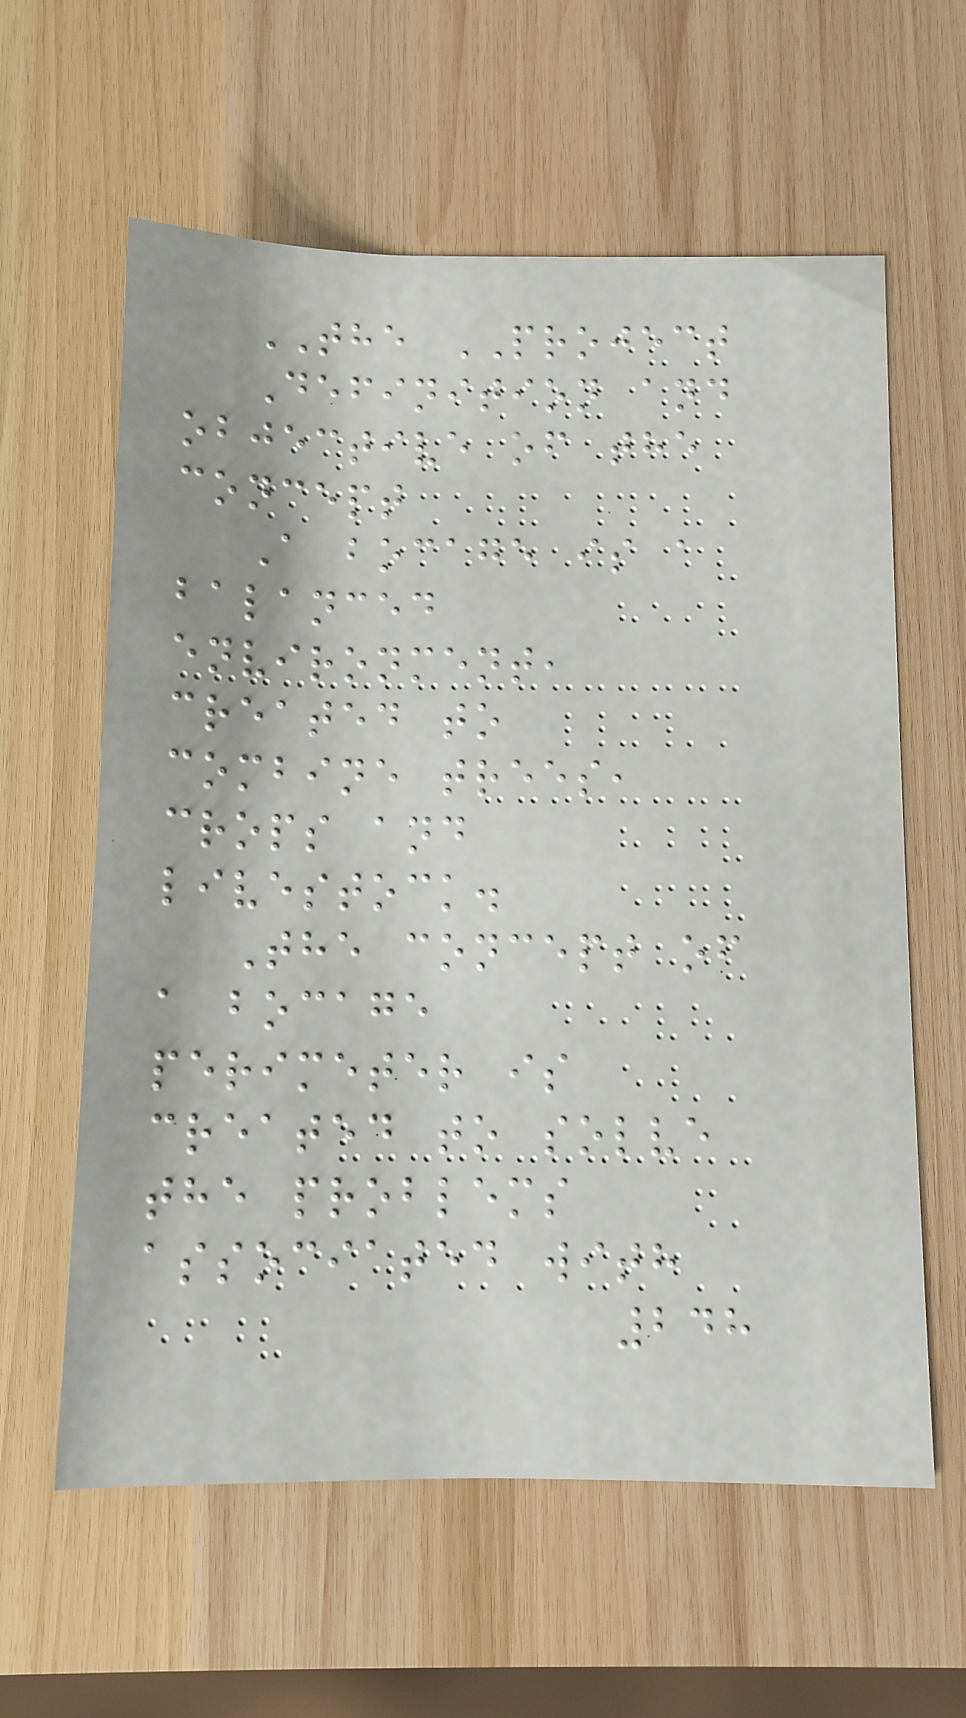THE PROJECT
Definition and
objective of the
concept
A bocage is a
balanced
environment,
created to
combine trees,
crops and
livestock.
The concept of
a bocage
perimeter is
created to solve
the problems
associated with
248
